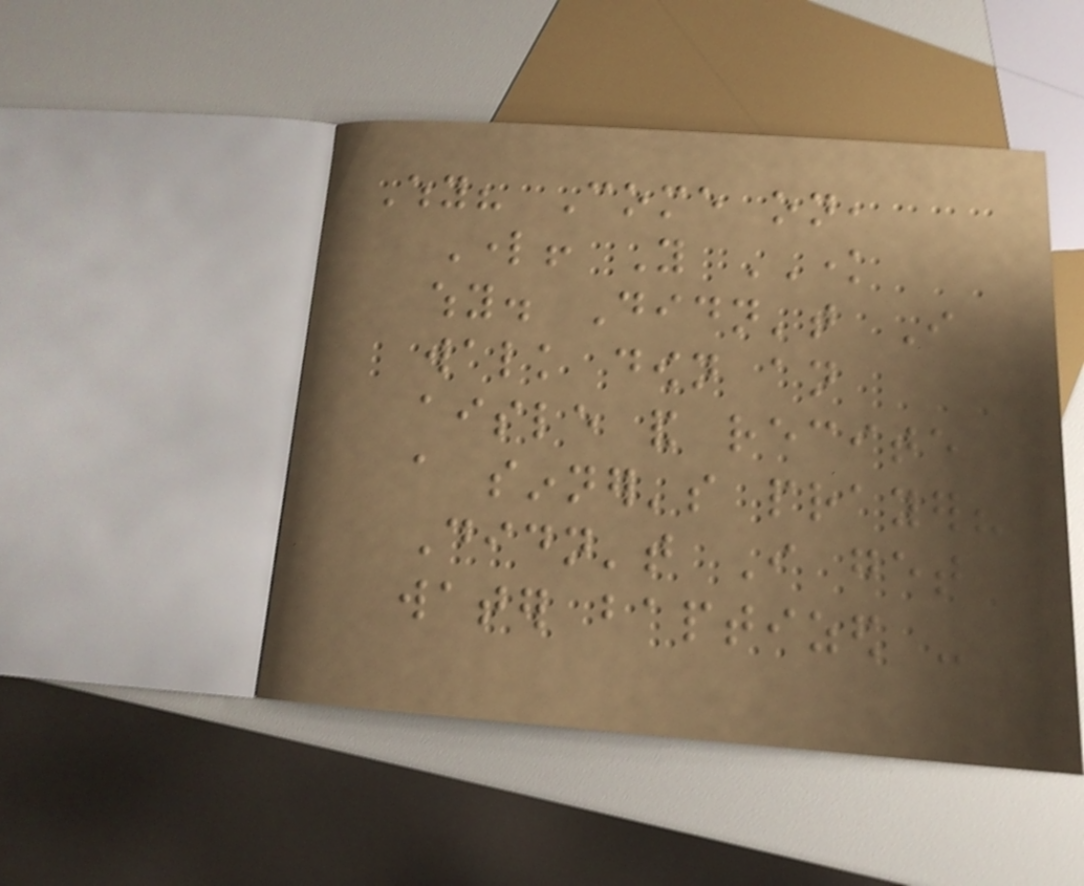Why? Come on,
Lord! You KNOW
why. Didn't I
walk down an
aisle and recite
a sinner's prayer?
Didn't I get
water baptized -
